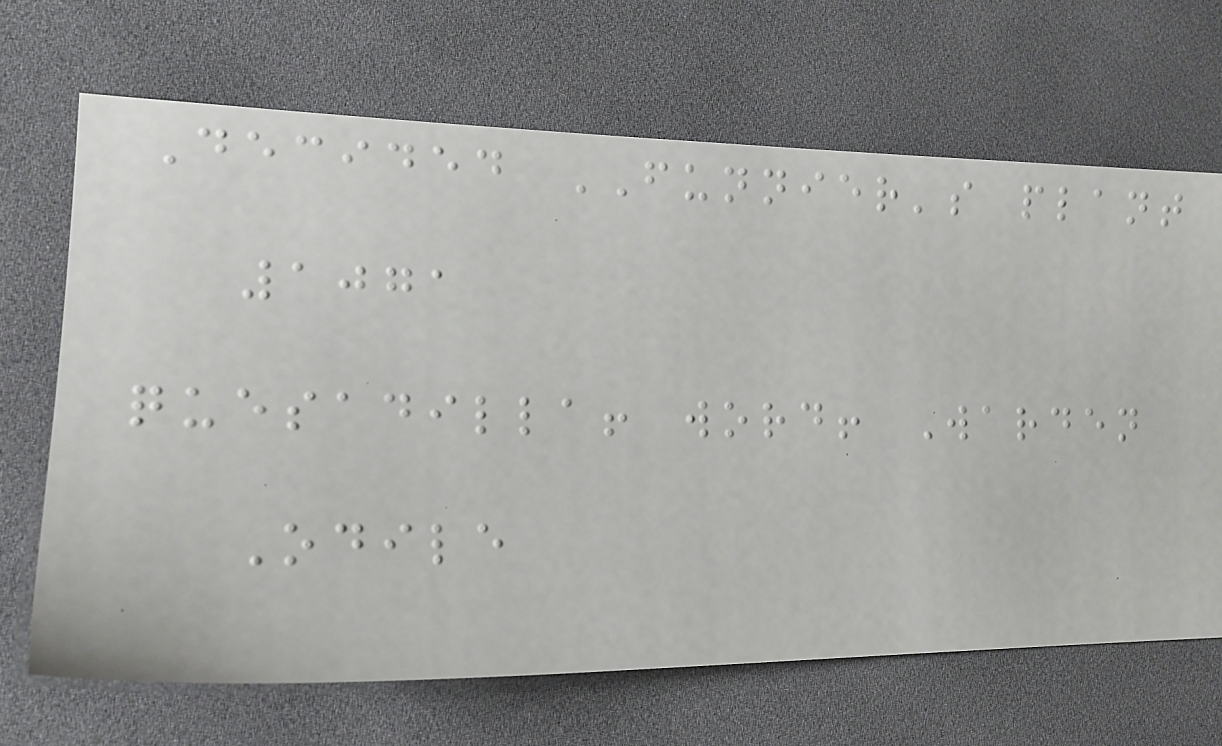Decided FUNNIER's plant
1071
quesadilla! word! Warden
Odile
